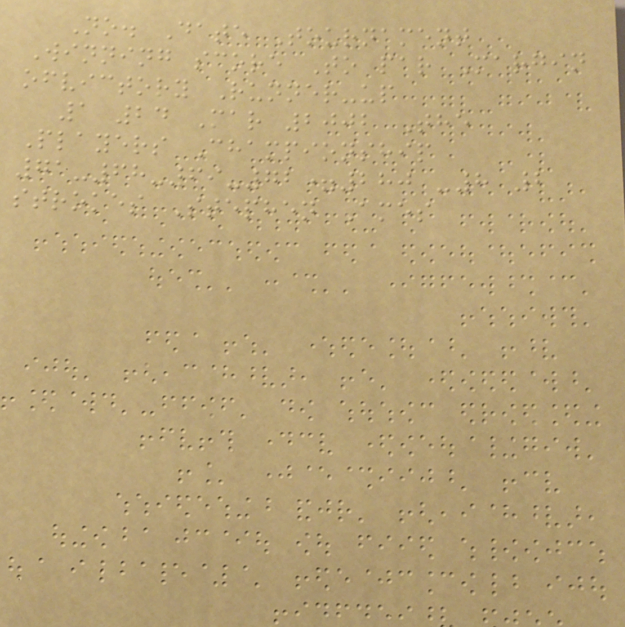No. Date Tournament
Winning score To par Margin
ofvictory Runner-up
1 24 Mar 2002 The
Players Championship
71-68-69-72=280 -8 2
strokes Stephen Ames
